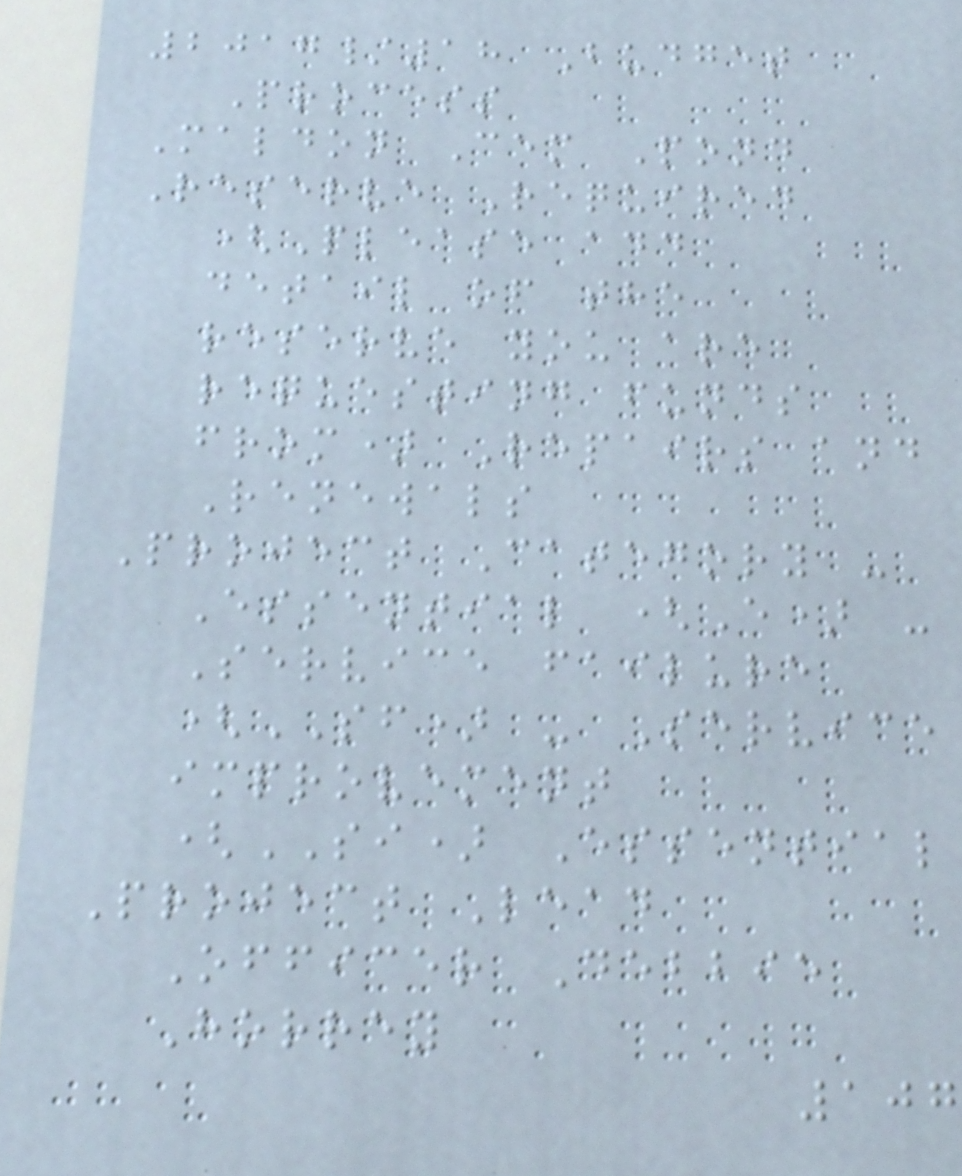2017/18 Budget
Process
Maldon Cem Pond
Reserve Required
(Please add
detail of the
reserve you are
requesting funds
from) Repairs and
Renewals
Project Category -
Essential (E) -
Service failure
(SF) - Service
improvement
(SI) Essential
Project Lead
Officer Debbie
Horrey
107
